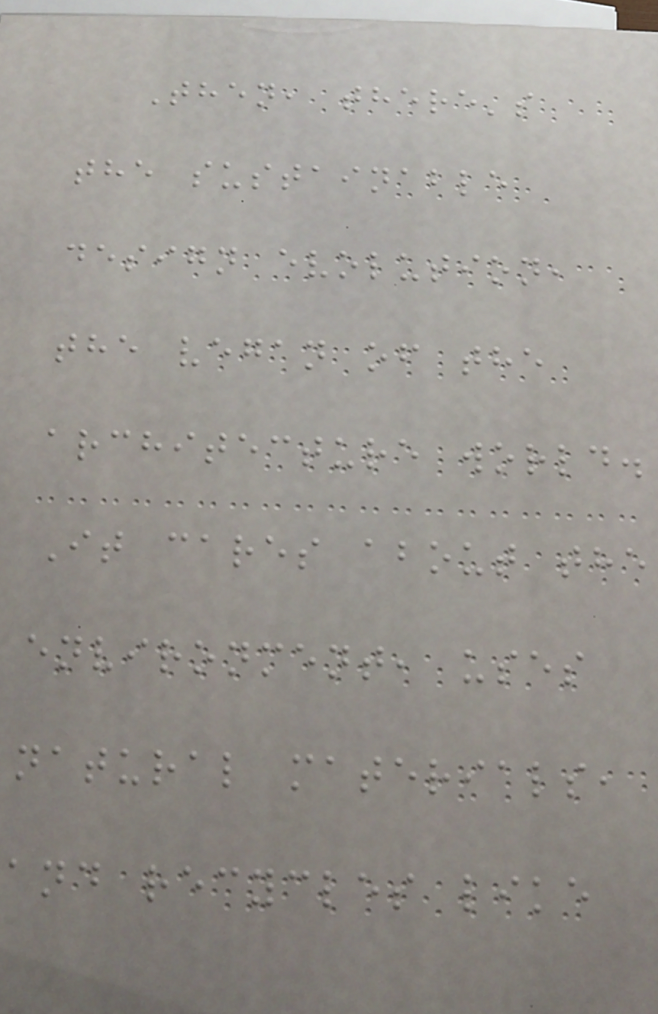Then, there's
the sustainable
design evolution,
the vegan of the
architecture world.
It cares about the
environment, uses
natural materials,
and recycles like
